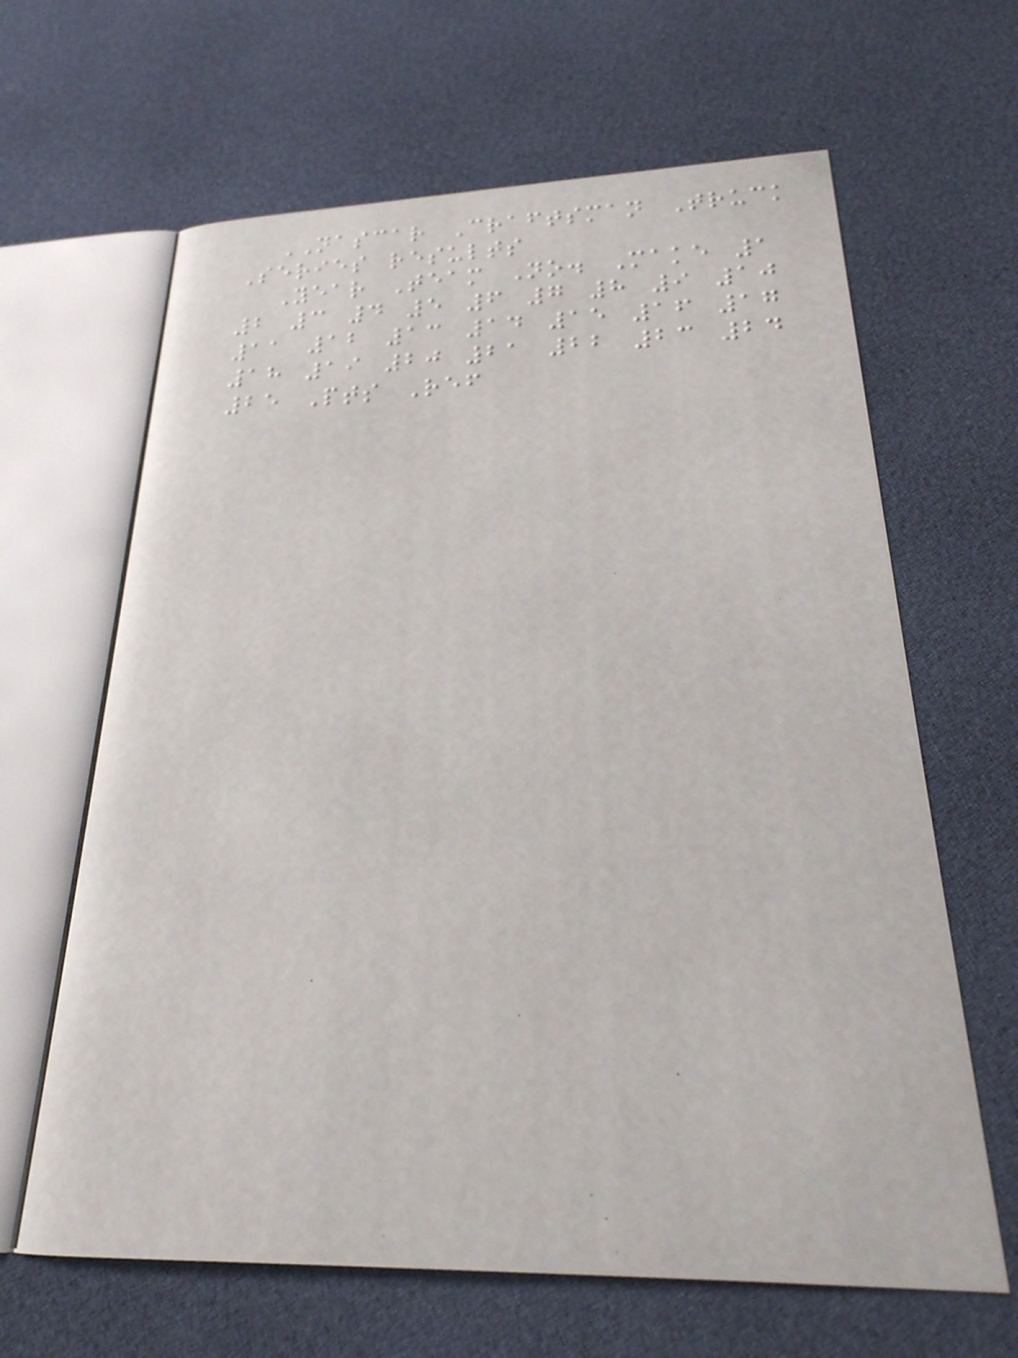NASCAR Craftsman Truck
Series results
Year Team No. Make 1
2 3 4 5 6 7 8 9 10
11 12 13 14 15 16 17
18 19 20 21 22 23 24
25 Pts Ref
